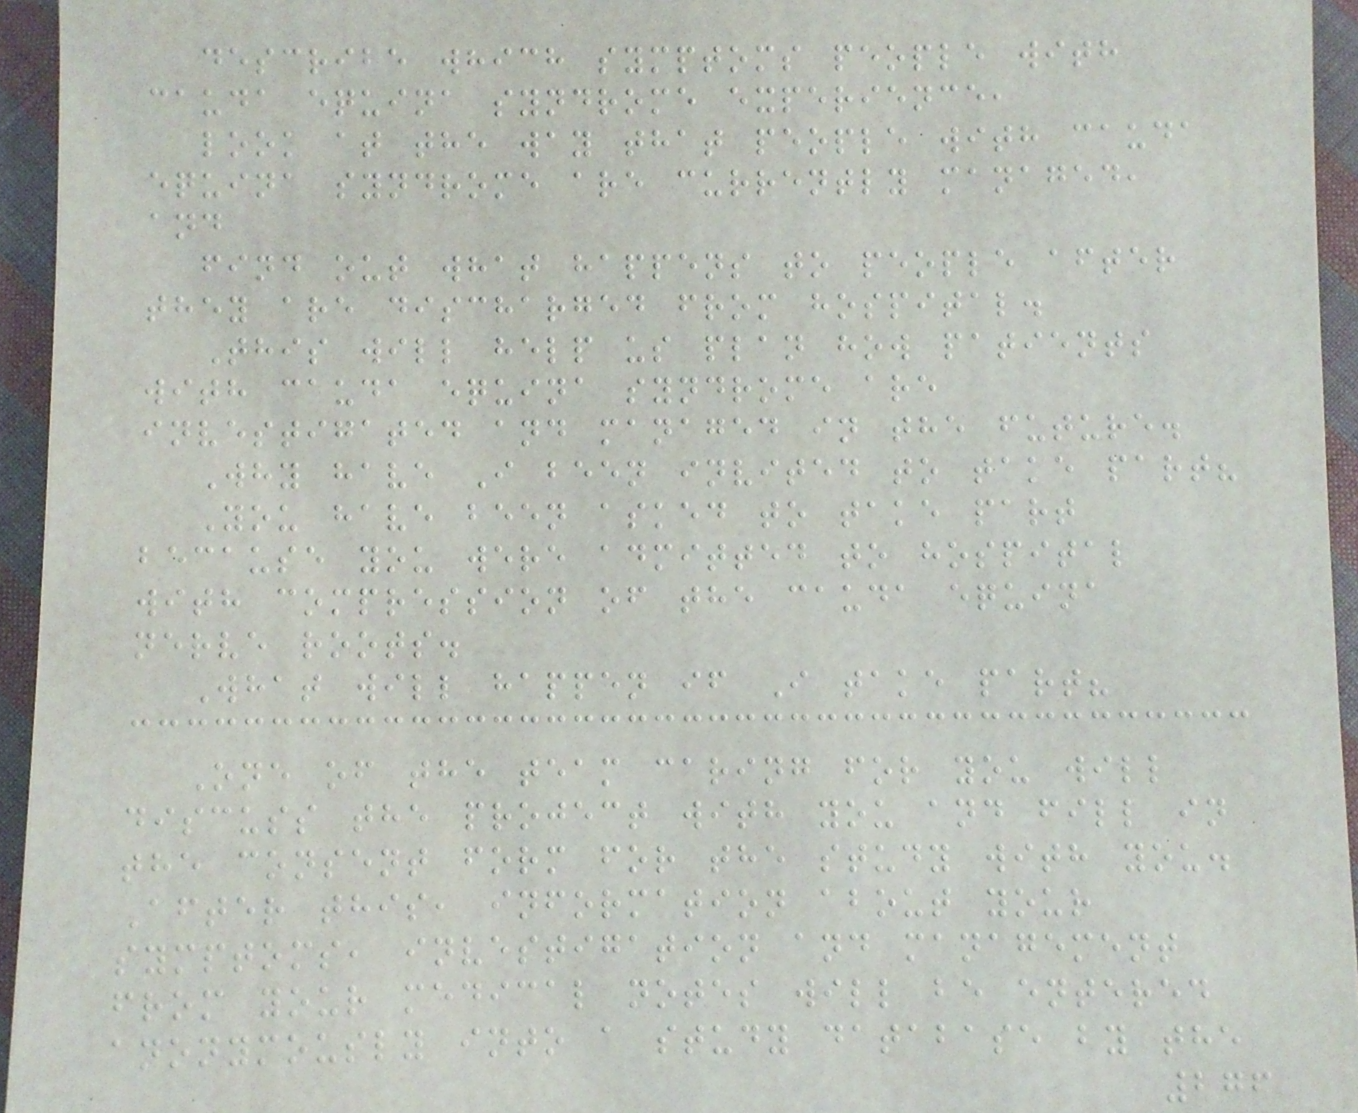describe which symptoms people with
cauda equina syndrome experience,
look at the way that people with cauda
equina syndrome are currently managed,
and
find out what happens to people after
they are discharged from hospital.
This will help us plan how patients
with cauda equina syndrome are
investigated and managed in the future.
Why have I been invited to take part?
You have been asked to take part
because you were admitted to hospital
with compression of the cauda equina
nerve roots.
What will happen if I take part?
One of the team caring for you will
discuss the project with you and fill in
the consent form for the study with you.
After this, information about your
symptoms, investigation and management
from your medical notes will be entered
anonymously into a study database by the
276
